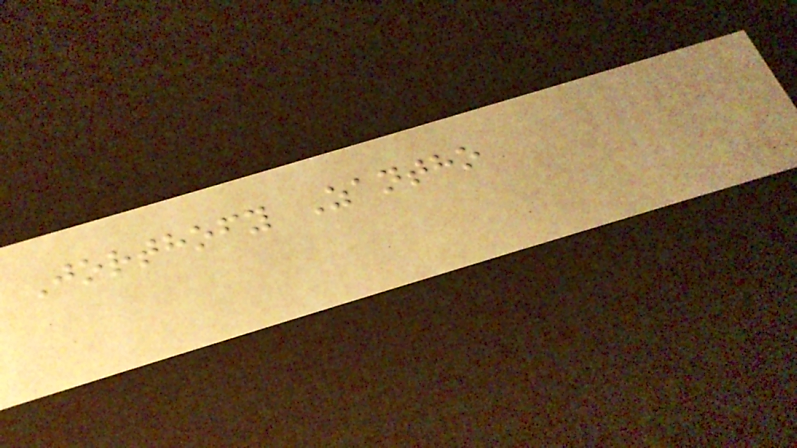Jorthofy Zantho
